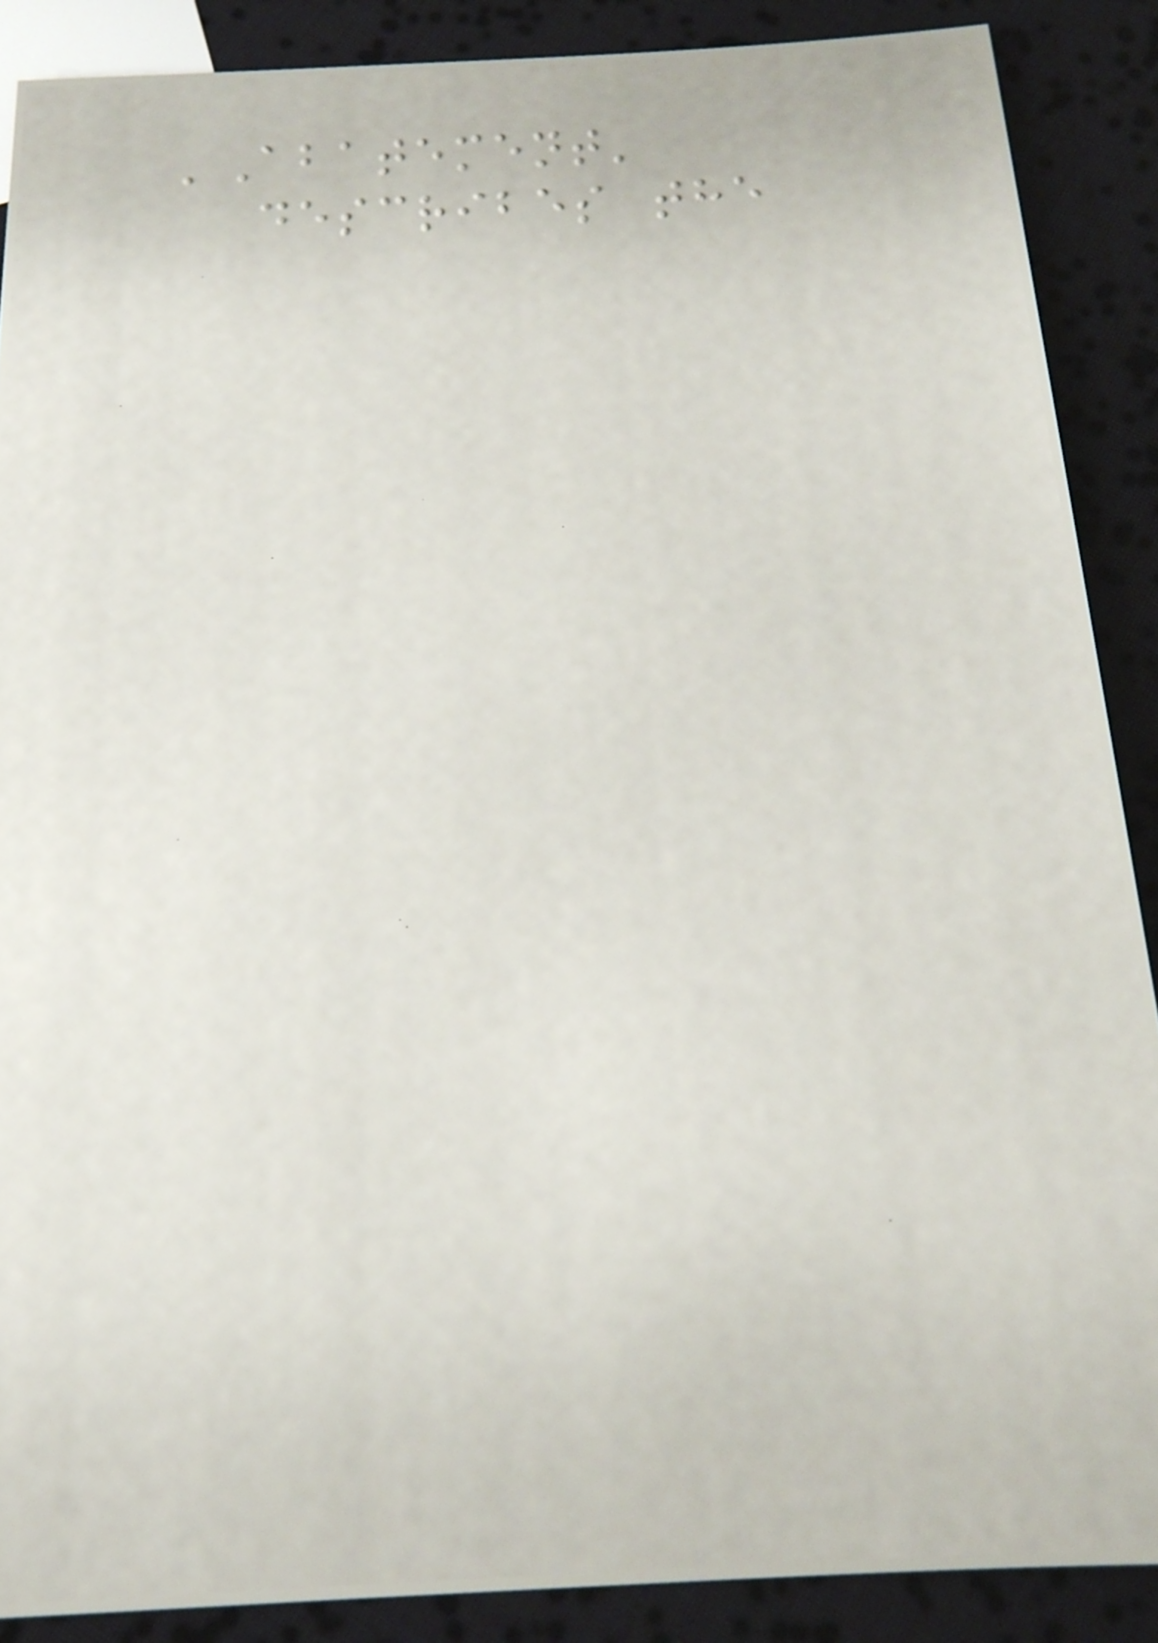'Abatement'
describes the
